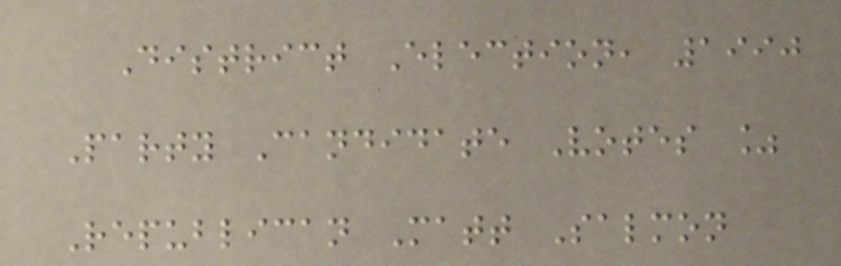District Election, 1990
Party Candidate Votes %
Republican Matt Salmon
